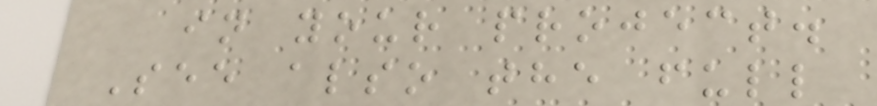in your project.
See also the full
